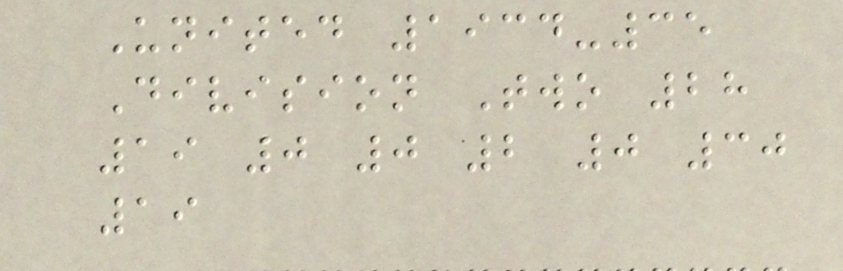United 1934-35
Division Two 28
19 0 0 2 0 30
19
